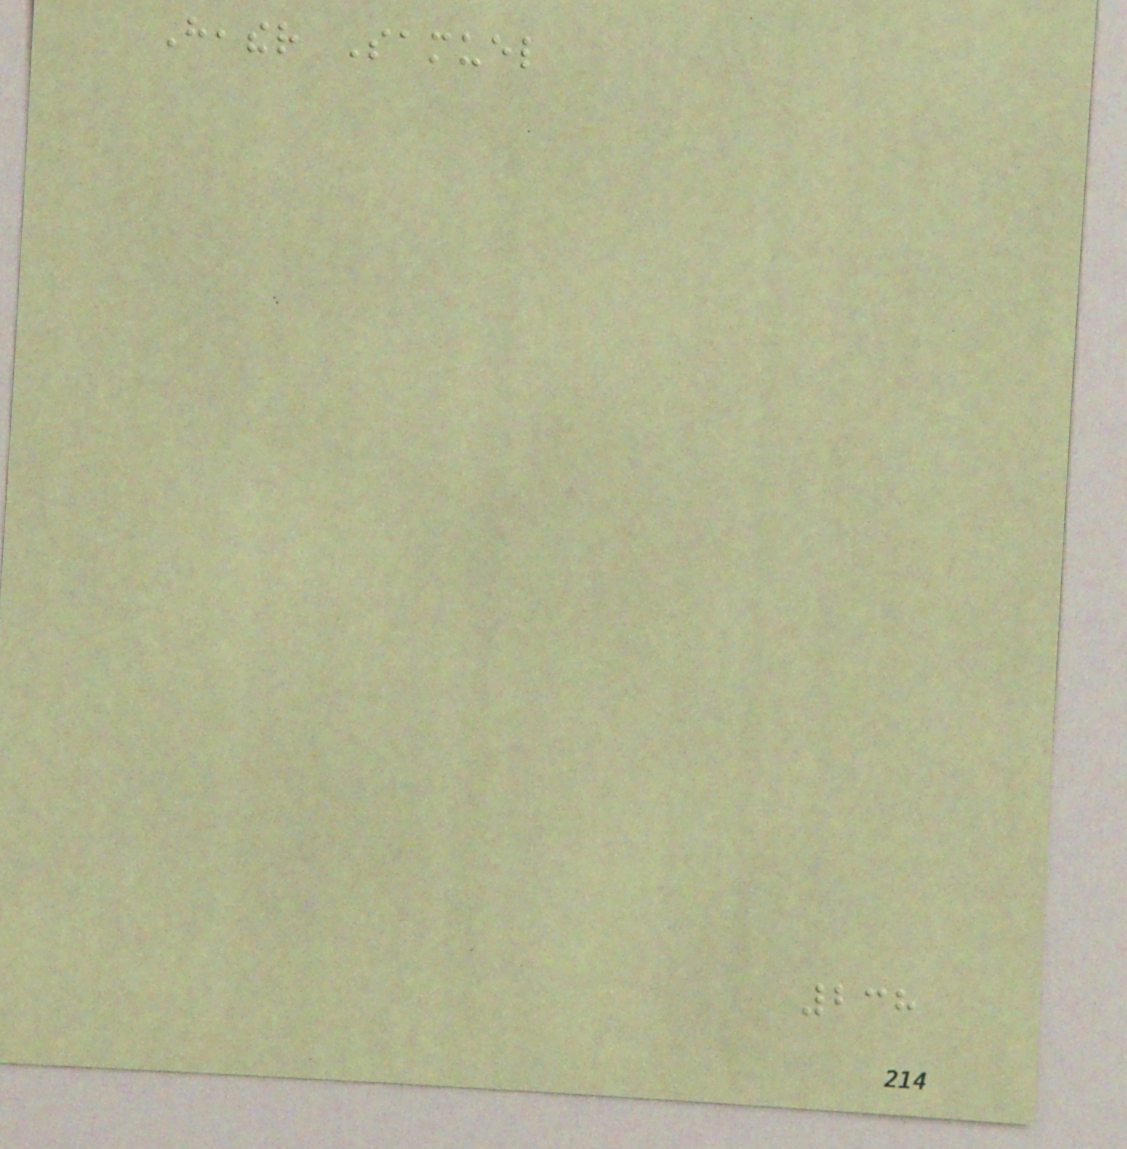Heather Samuel
238
